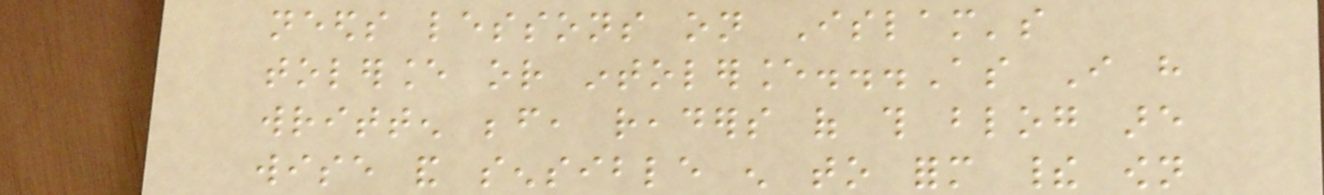needs lessons on Islam's
tolerance or intolerance...As I have
written before, readers of this blog are
wise and sensible enough to form their own
